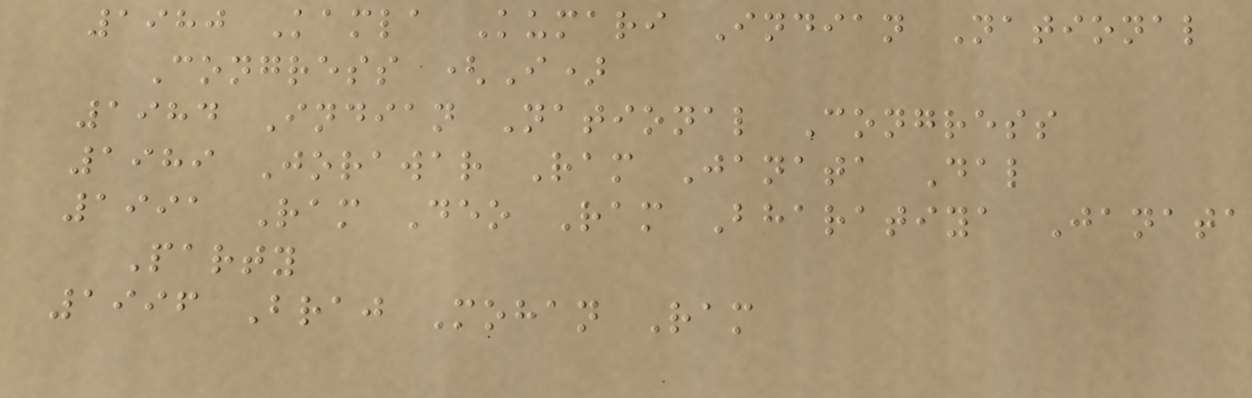1980 Kamla Kumari Indian National
Congress (I)
1984 Indian National Congress
1989 Jorawar Ram Janata Dal
1991 Ram Deo Ram Bharatiya Janata
Party
1996 Braj Mohan Ram
